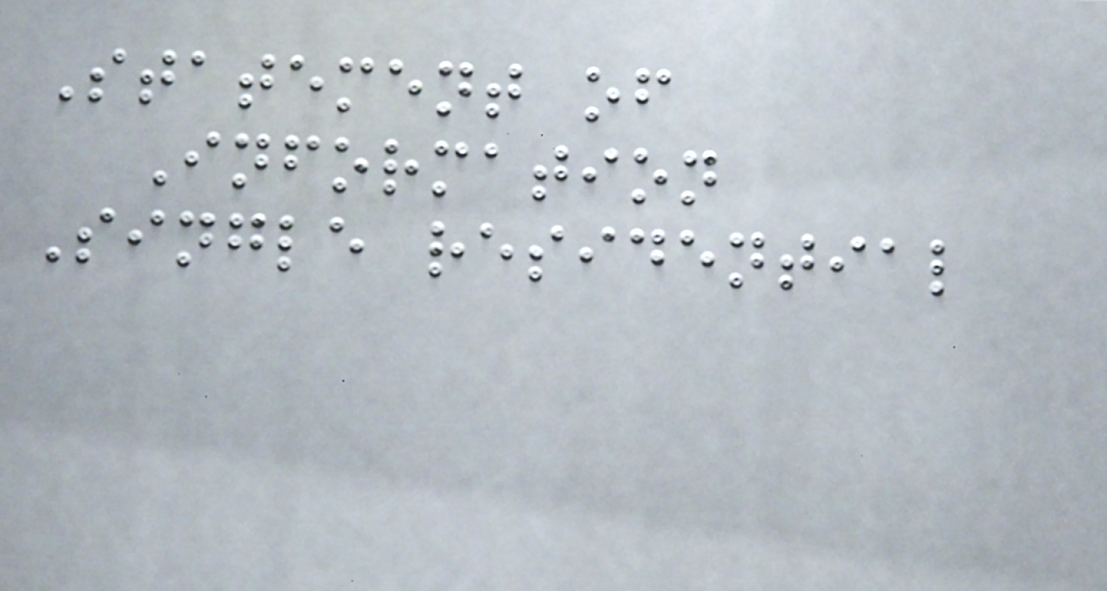Statement of
Information
Single residential
